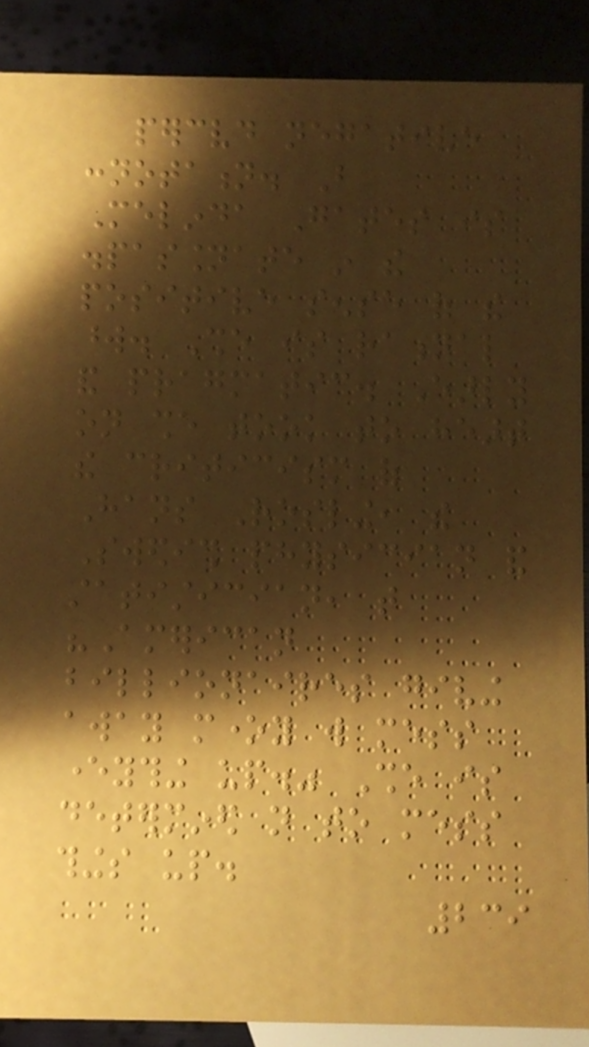perceived negative
connotation. But
Melinda Gates is
dispassionate in the
positive sense of the
word. She is rational
and pragmatic. Early
on she took to heart
the criticism of
Hans Rosling, the
Swedish physician and
statistician, that
"American
billionaires giving
away money will mess
everything up." She is
determined not to mess
things up.
239
